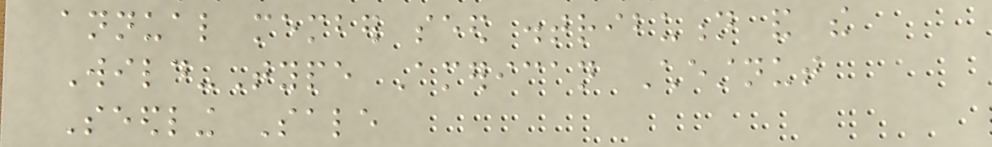annual member seed distribution and the
Wild-Type American Chestnut
Seedling Sale
